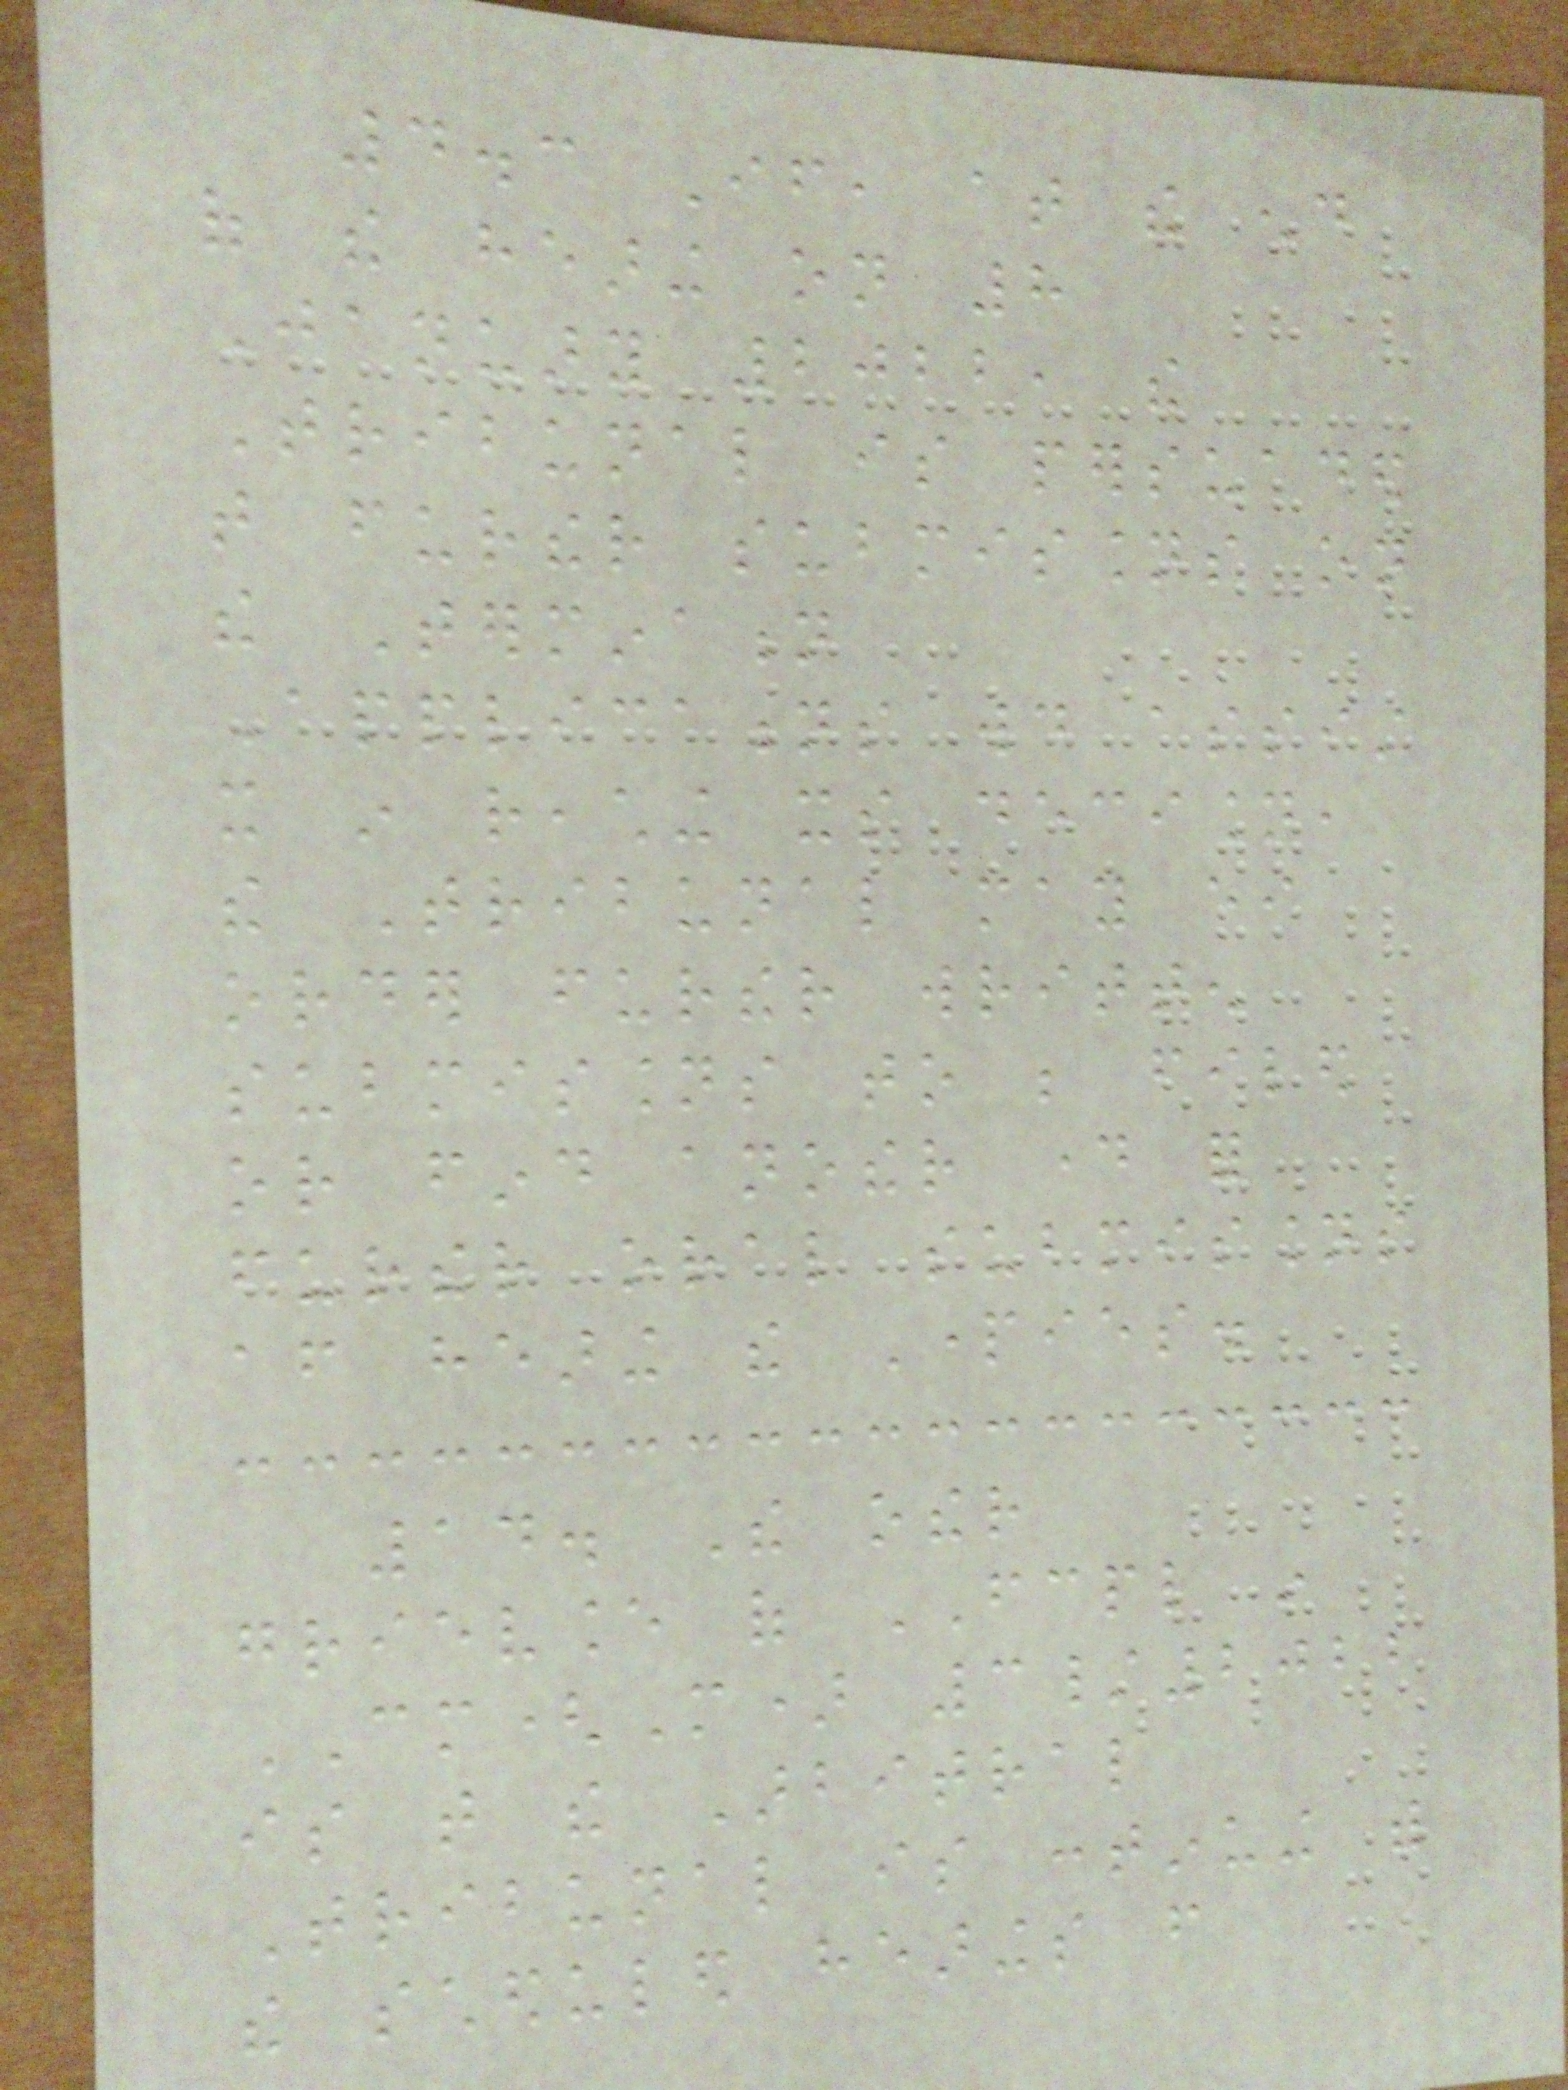4.3 If, at the end
of the hearing on 8
January 2022, the
Tribunal is persuaded
that further submissions on
the Termination
Applications would assist
it in reaching its decision,
the Tribunal may either
order further written
submissions to be filed
or find another day for
further oral submissions
after hearing the Parties.
14. The other
grievance of FCPL in
CM(M) 3/2022
is that the Arbitral
Tribunal is continuing with
the scheduled hearings from
